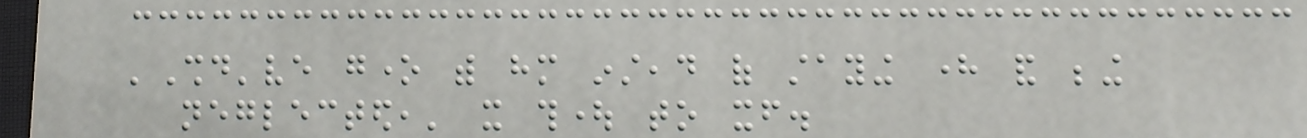'Should've gone with him instead of staying here and being
neglected,' it thought to itself.
